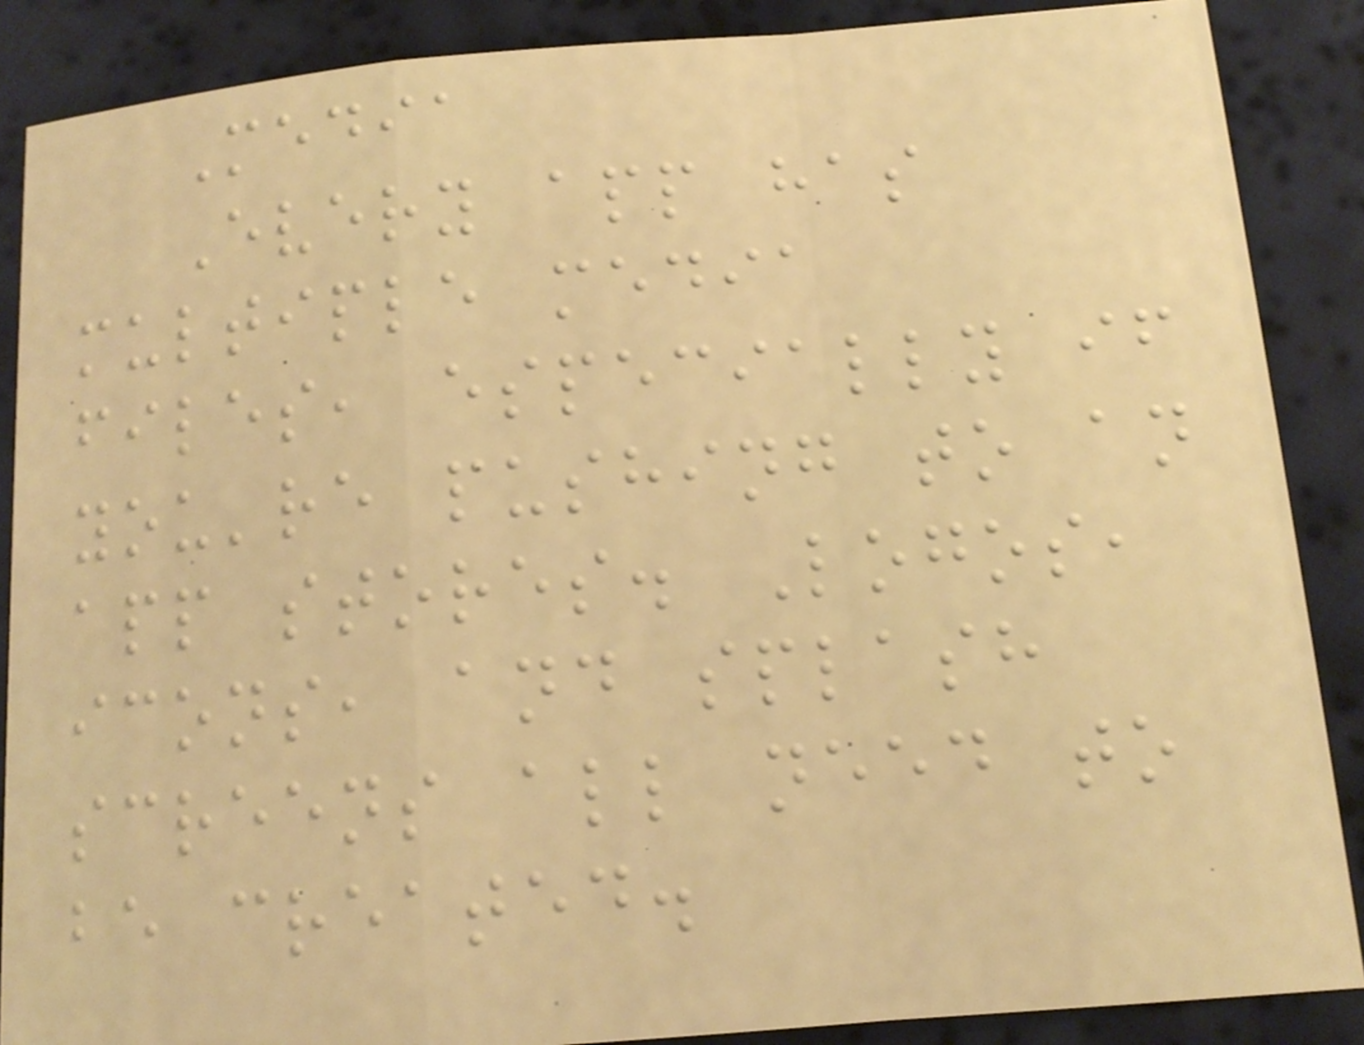Media
Every app has
multiple media
files, especially if
you're pushing to an
app stores. Logos,
icons, and splash
screens all need to
be created.
